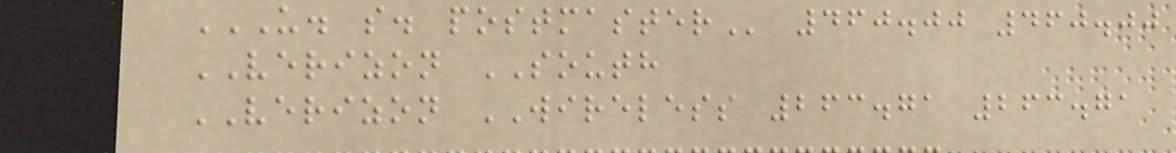U. S. POSTMASTER 460.00 460.00
VERIZON SOUTH
VERIZON WIRELESS 263.71 263.71
